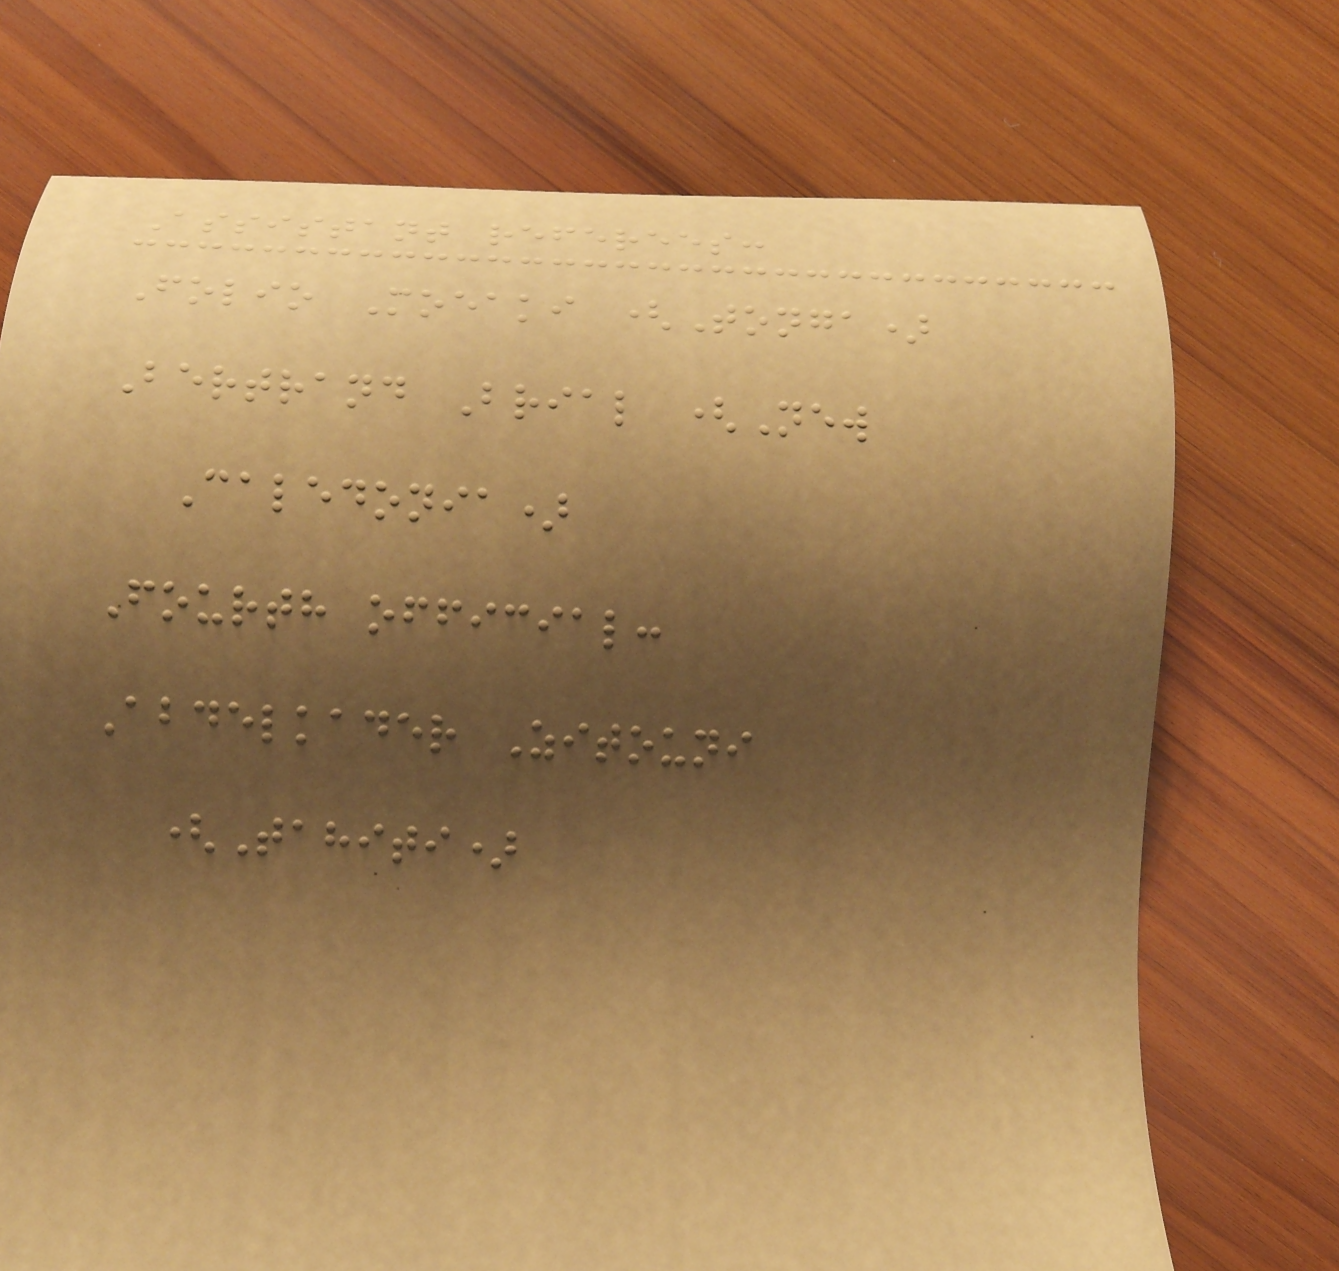Assistant referees:
Folio Moeaki (Tonga)
Bertrand Brial (New
Caledonia)
Fourth official:
Abdelkader Zitouni
(Tahiti)
